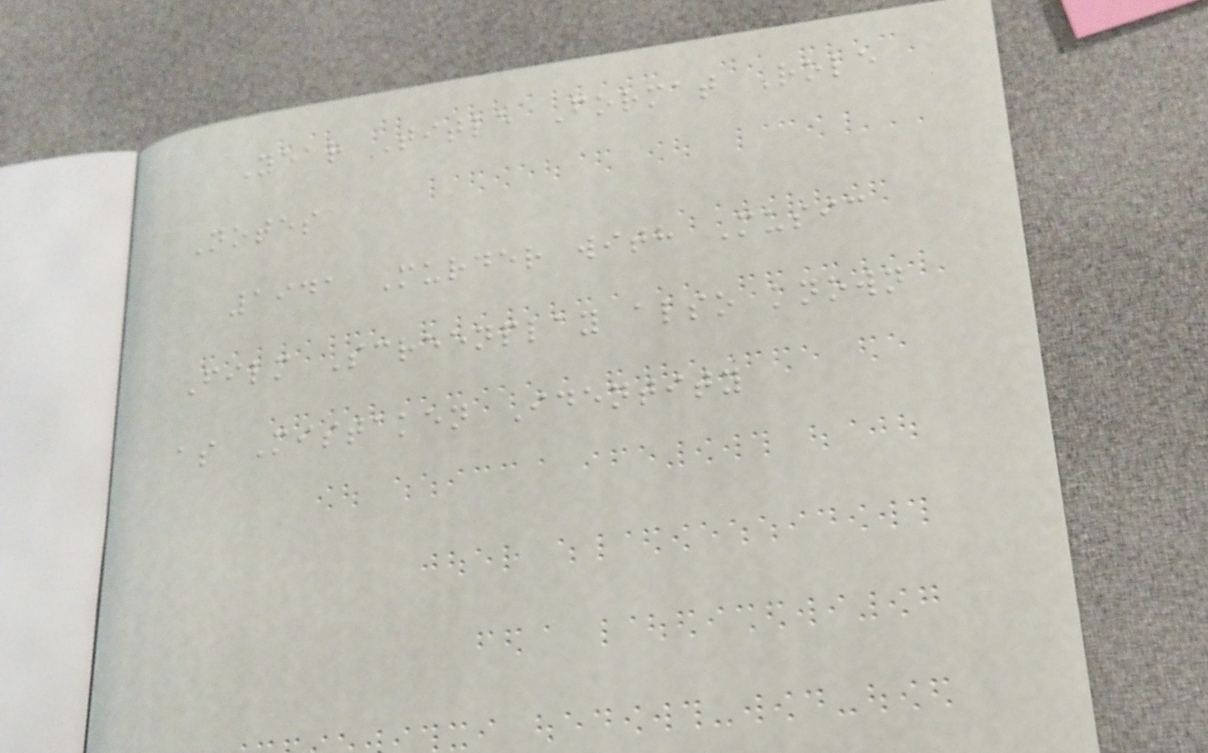Year Title Format Role
Notes
1941 Murder with Music
Film Screenplay also known
as Mistaken Identity
